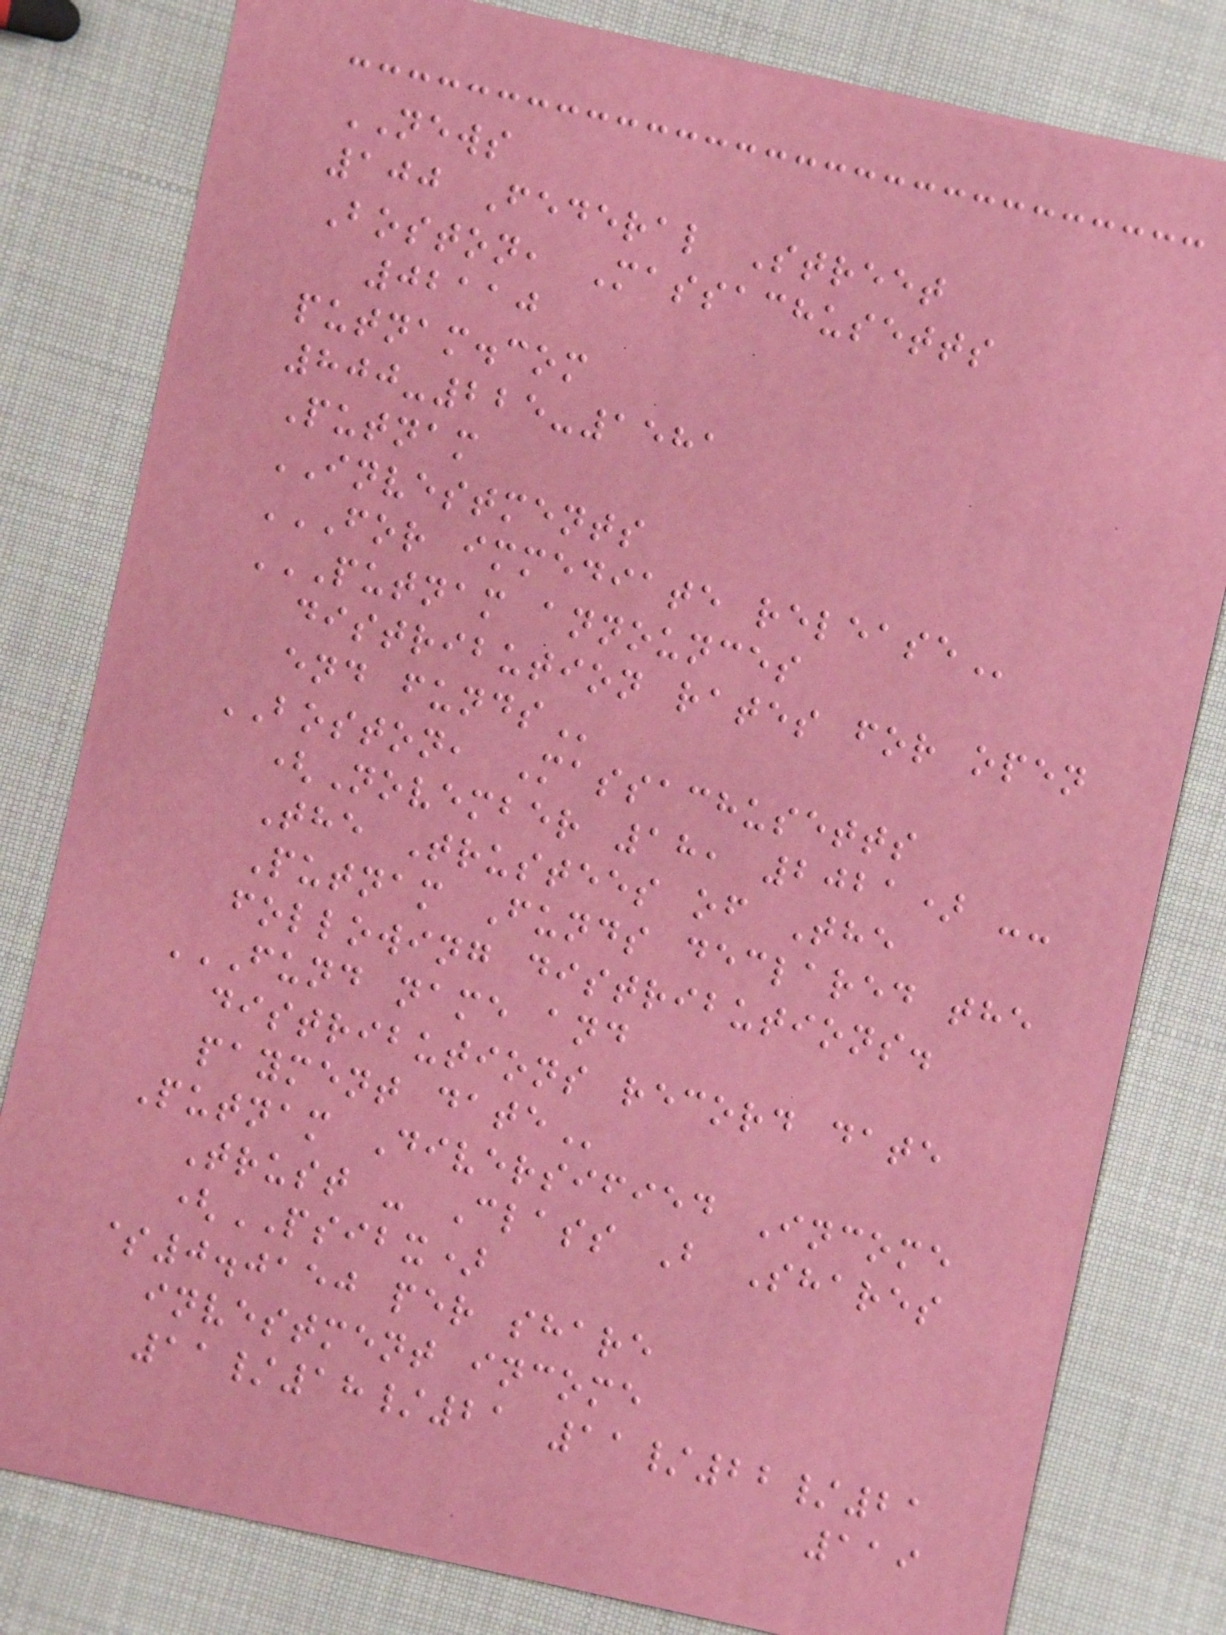NEWS
100 Federal Street
Boston, Massachusetts
02110
putnam.com
800-225-1581
Putnam
INVESTMENTS
FOR IMMEDIATE RELEASE
PUTNAM ANNOUNCES
DISTRIBUTION RATES FOR OPEN
END FUNDS
BOSTON, Massachusetts
(November 18, 2021) --
The Trustees of The
Putnam Funds declared the
following distributions.
FUND NAME AND
DISTRIBUTIONS RECORD DATE
PAYMENT DATE
Putnam Diversified Income
Trust - Class B Shares
(PSIBX)
$0.0150 per share
investment income
11/18/21 11/22/21
119
